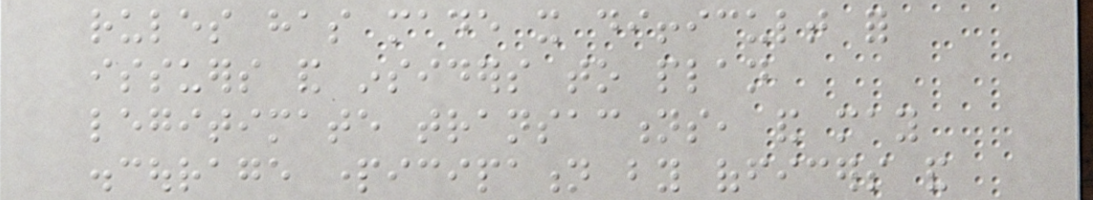rules has made it difficult for
issuers and insiders to plan
legitimate transactions, and may
discourage participation by officers and
